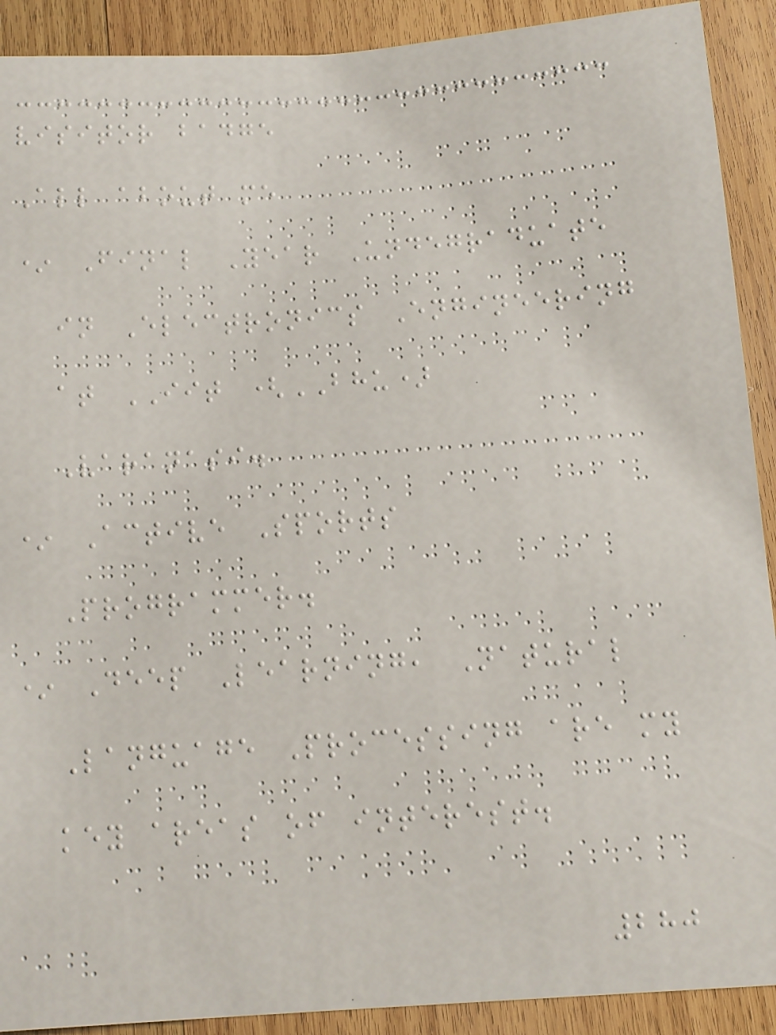visitor badge
All about me
* Final Year Undegraduate
in Electronics Engineering
at IIT (BHU)
Varanasi.
* Active Sports
Programmer.
* Deep Learning, Natural
Language Processing are my
key areas of interest.
280
